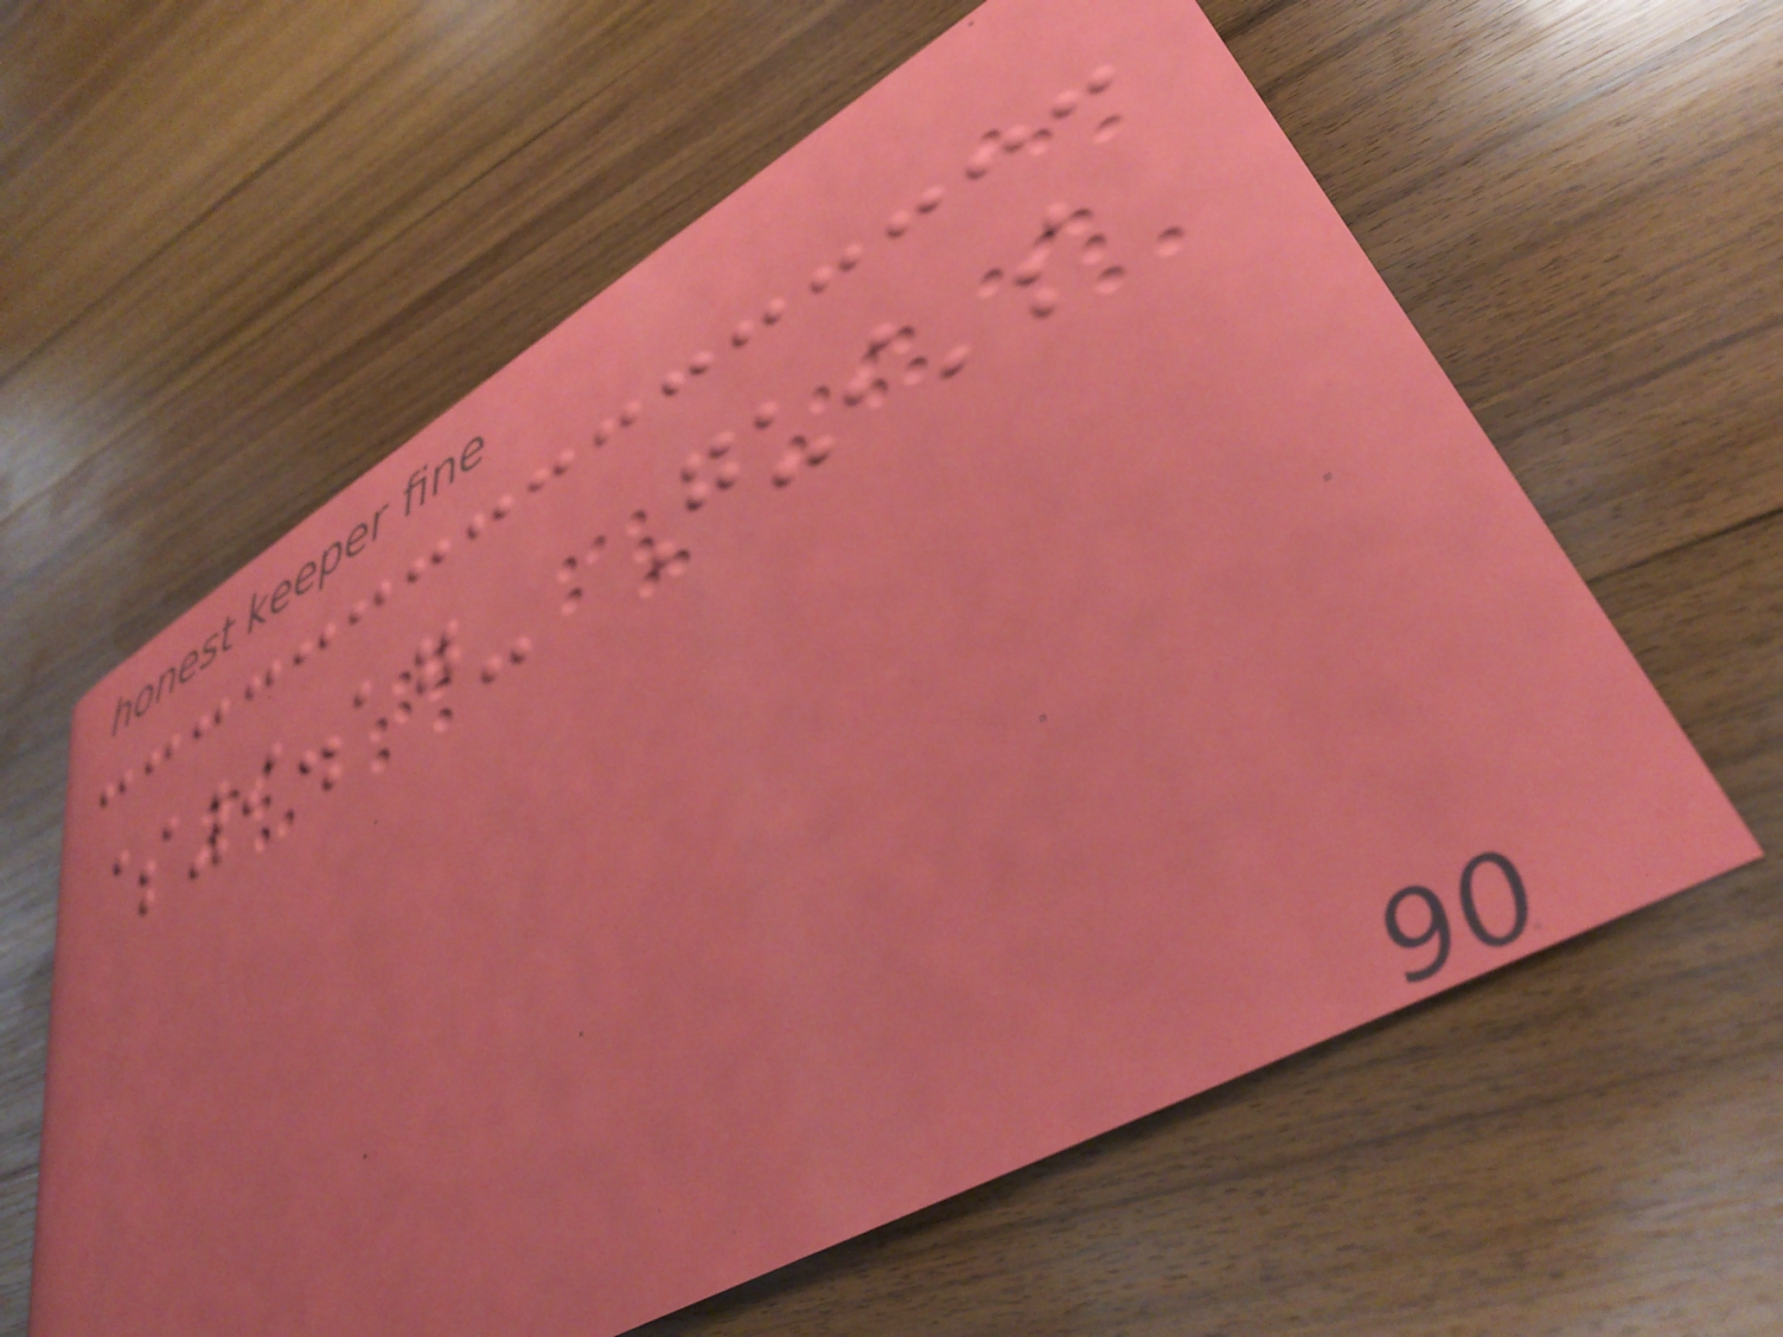$9.17- Gui's
